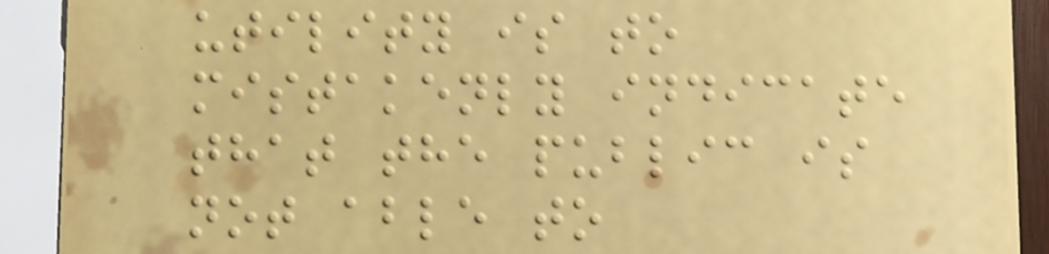utility is to
mistakenly indicate
that the public is
not able to
